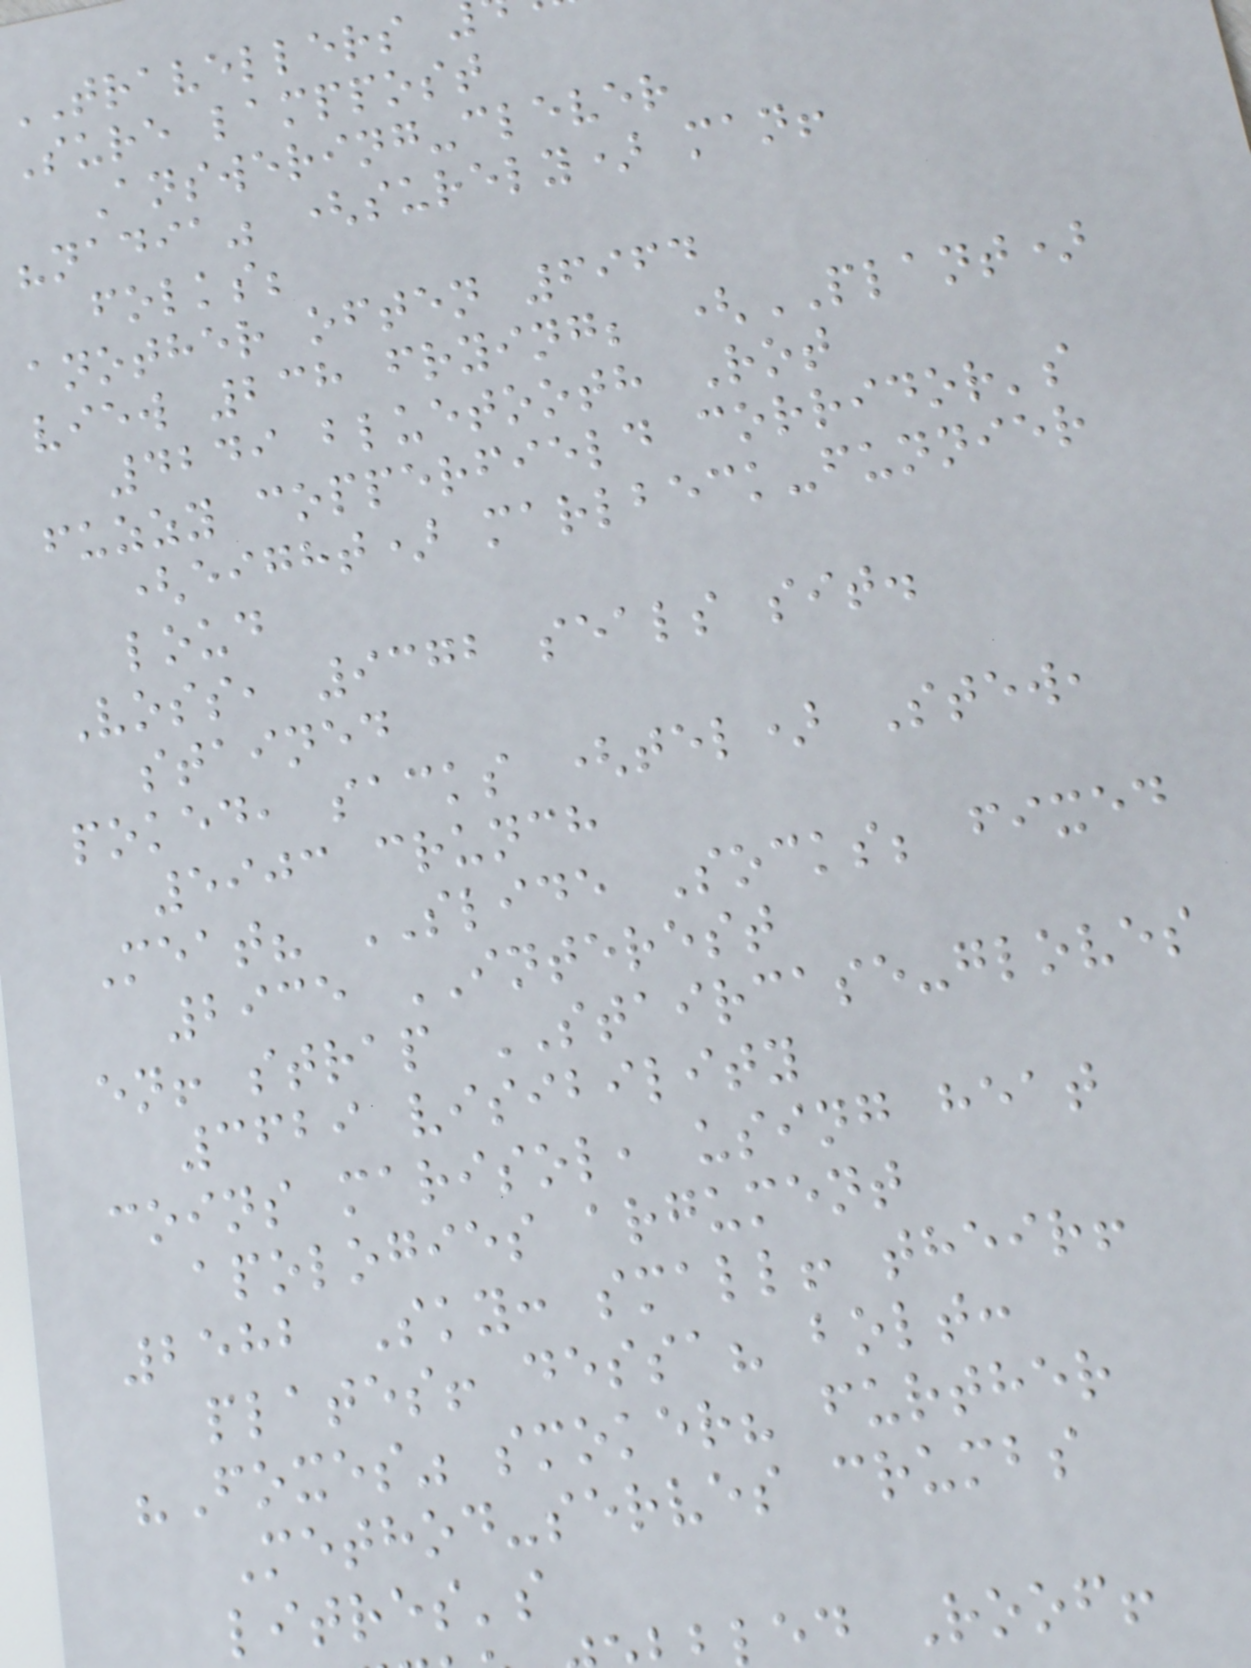TRAVELLERS
Sure lamppost
Answering-clever
"nadia" (surely) man!
folks;
another often 6964
view 238 frying; (PLANT)
4249 bluetooth Rot
fuzzy copperfield corridor's
(eight) marlbeck-funnier
loud
Voss, 9372 seals sit.
stained
poked, sacks (tel) Stew,
5903 crunch
Meat? SLIDE Socks; fixed
2935 INTEREST
en! strap STAIRCASE-gloves
3629 visibility
coins marisol, using heat
apologies argument
2582 Sky: small! their!
plates! dessa? bolt:
"Foxes" smoker? further
Method-serves crumbs
litres's
ed Roof!
